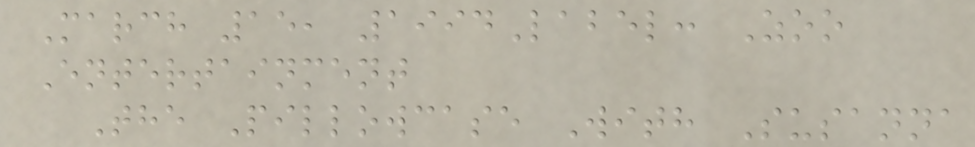March 15, 1994Label: Zoo
Entertainment
The Pillowcase With Susanna
